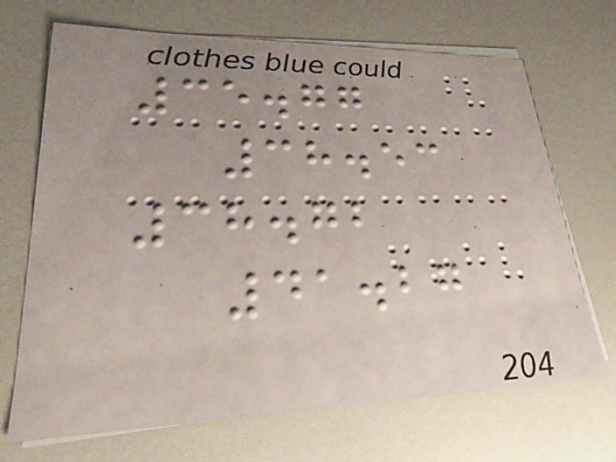35.77
38.53
38.72
41.27
